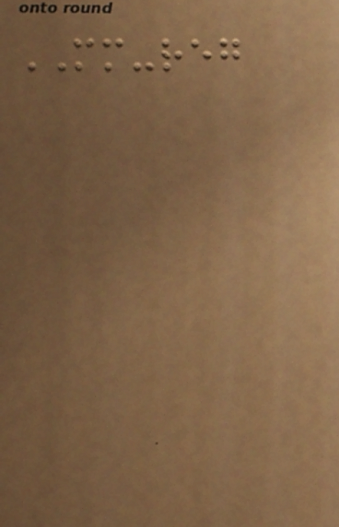MM-reg
